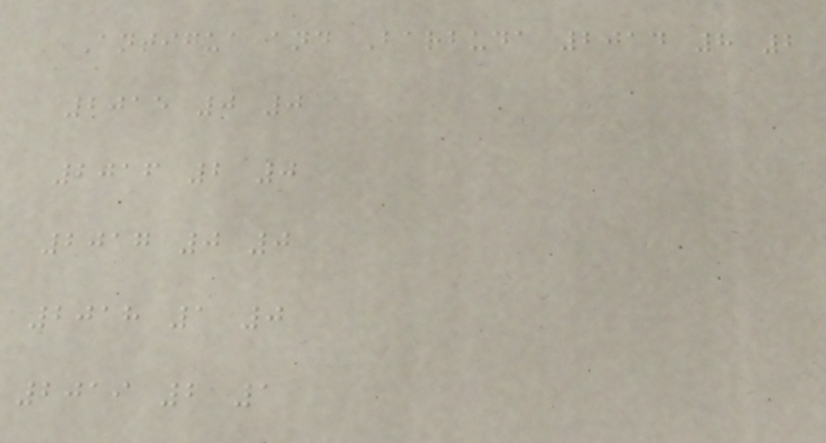Antigua and Barbuda 2014 8 2
2015 0 0
2016 2 0
2017 0 0
2018 1 0
2019 2 1
